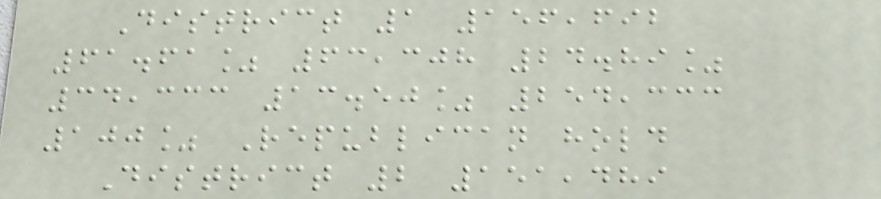District 1 156,692
61.61% 63,308 24.89%
34,333 13.50% 254,333
100% Republican hold
District 2 151,489
